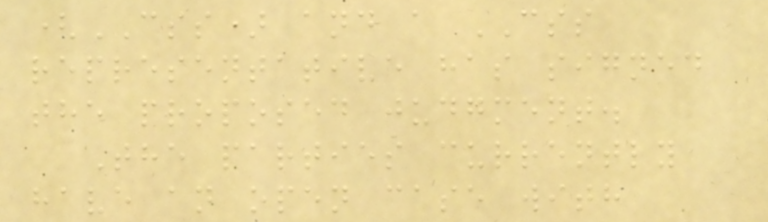(CSS) and a CSS
representative has signed
the proposed judgment.
The parties currently
have an open case with
